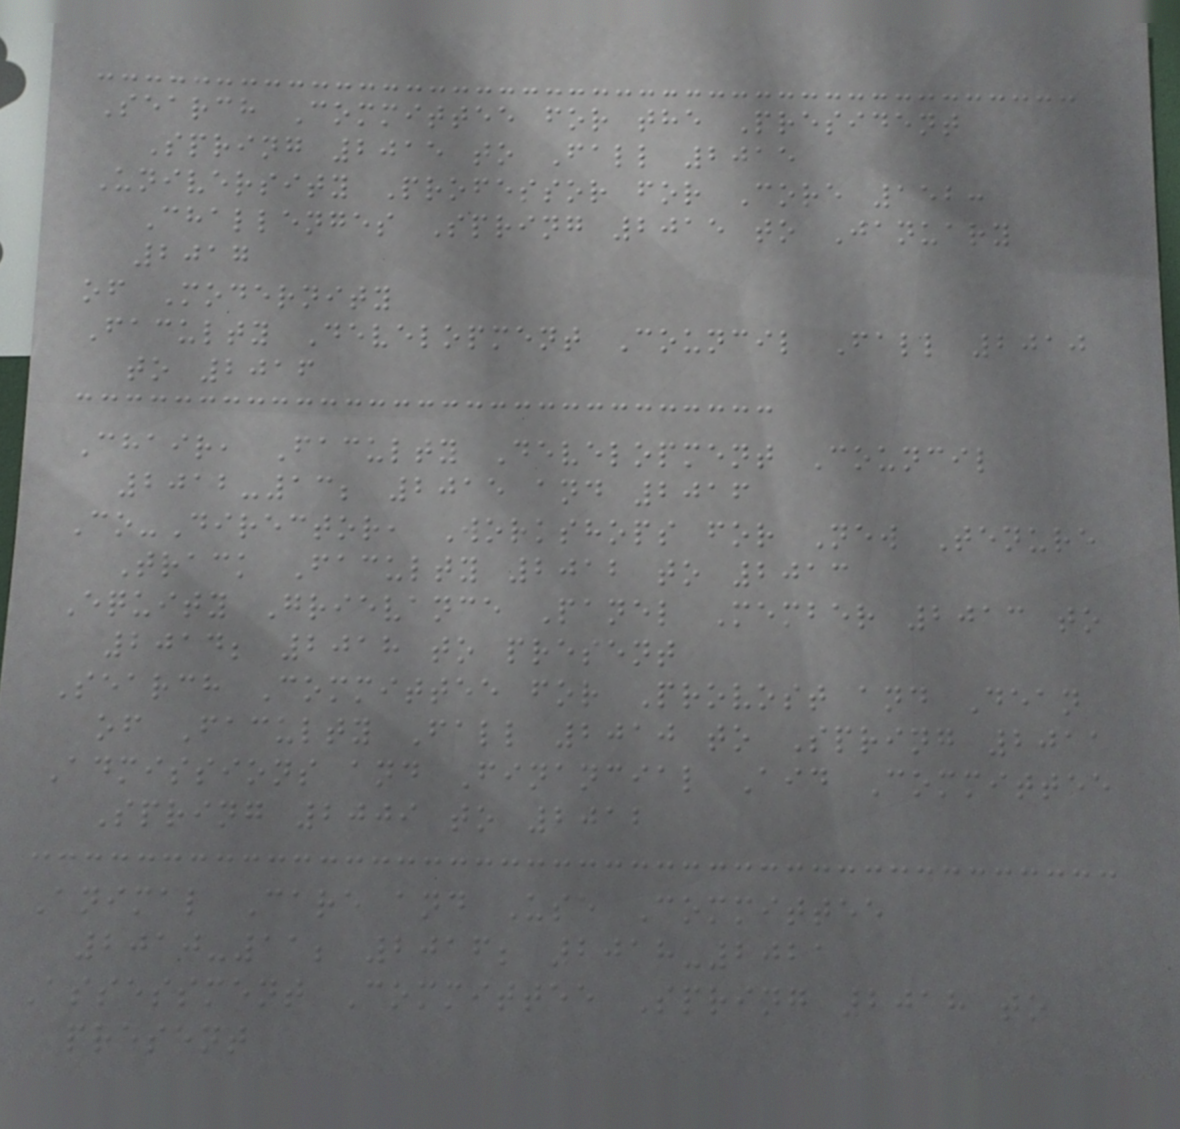Search Committee for the President
Spring 2015 to Fall 2015
University Professor for Core 152:
Challenges Spring 2015 to January
2017
of Modernity
Faculty Development Council Fall 2010
to 2016
Chair, Faculty Development Council
2012-13; 2015 and 2016
Co-Director, Workshops for New Tenure
Track Faculty 2012 to 2013
Equity Grievance Panel Member 2013 to
2014; 2018 to present
Search Committee for Provost and Dean
of Faculty Fall 2010 to Spring 2011
Admissions and Financial Aid Committee
Spring 2009 to 2012
Animal Care and Use Committee
2010-11; 2016; 2018-2021
Assessment Committee Spring 2018 to
present
